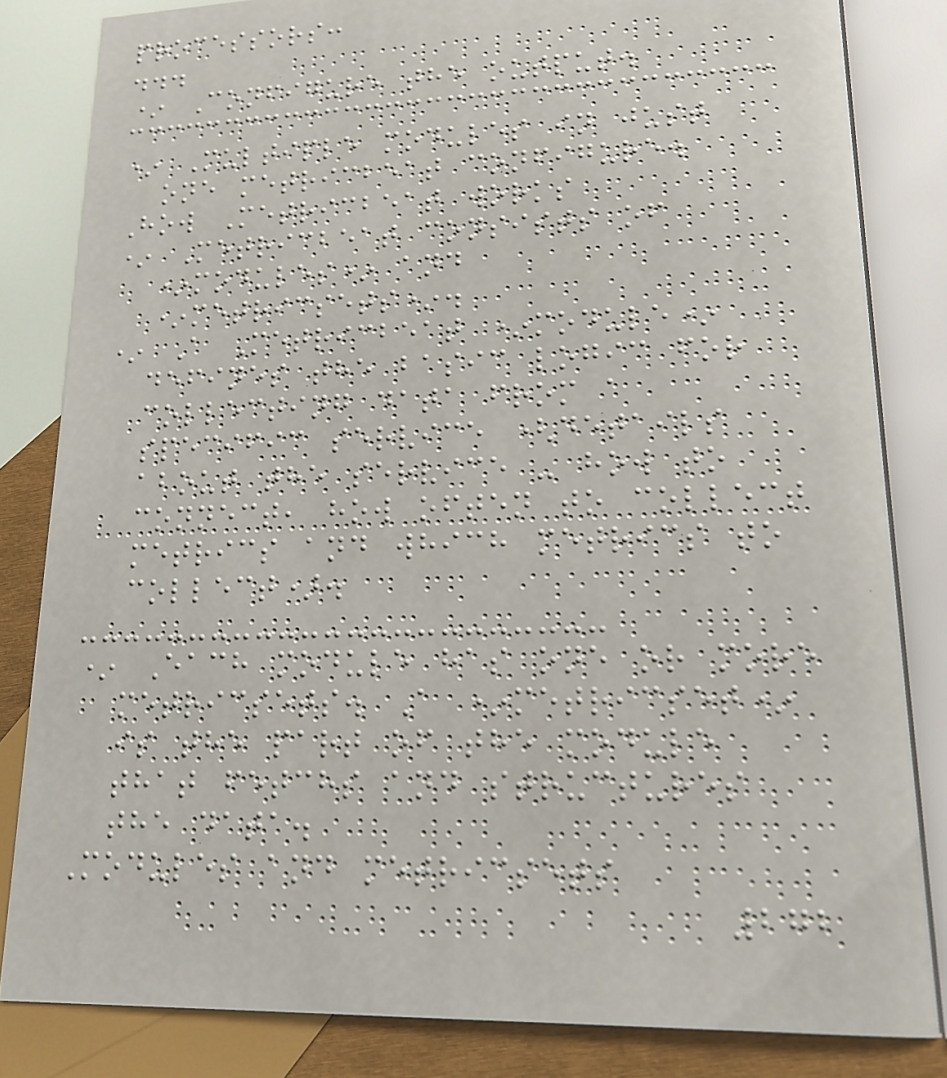processors:
...
* Configure the output.
* Multiple modules in just
one metricbeat configure.
How Metricbeat works
* Metricbeat consists of
*modules* and
*metricsets*.
* A Metricbeat *module*
defines the basic logic for
collecting data from a
specific service (details
about the service - how to
connect, how often to collect
metrics and which metrics to
collect).
* Each module has one or more
metricsets. A *metricset*
is the part of the module
that fetchs and structures
the data.
Modules and metricsets
272
